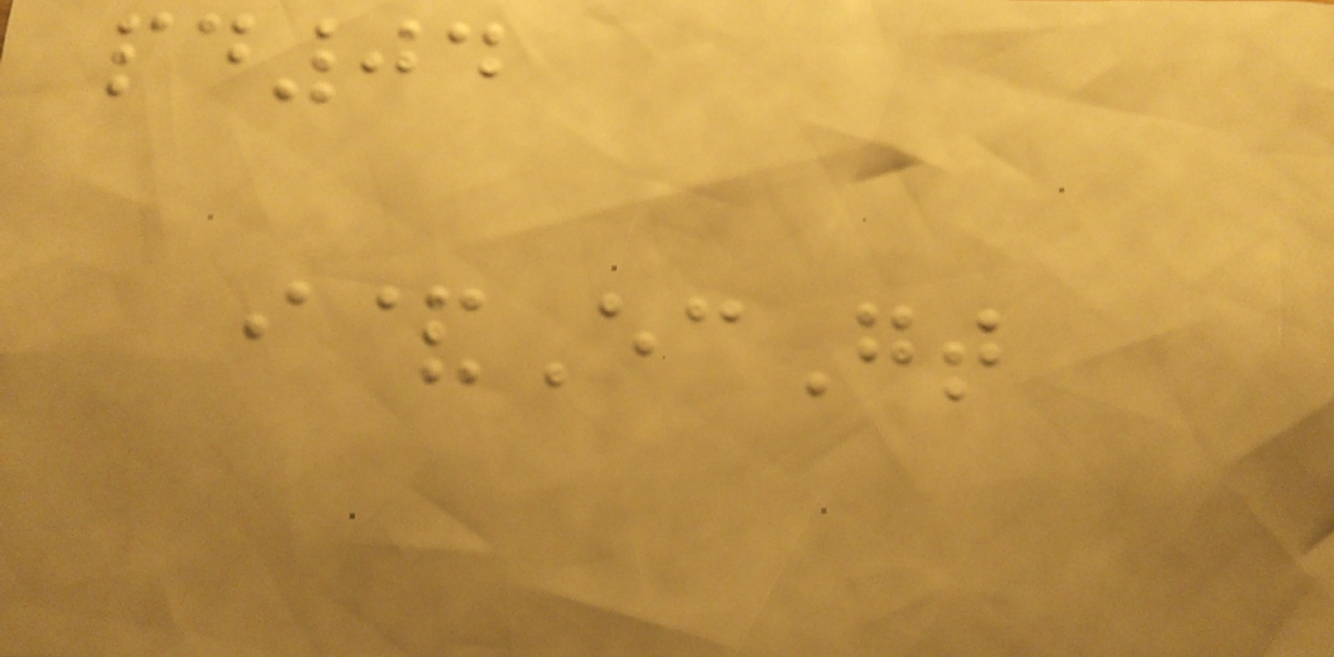pd04
i&EcGt
